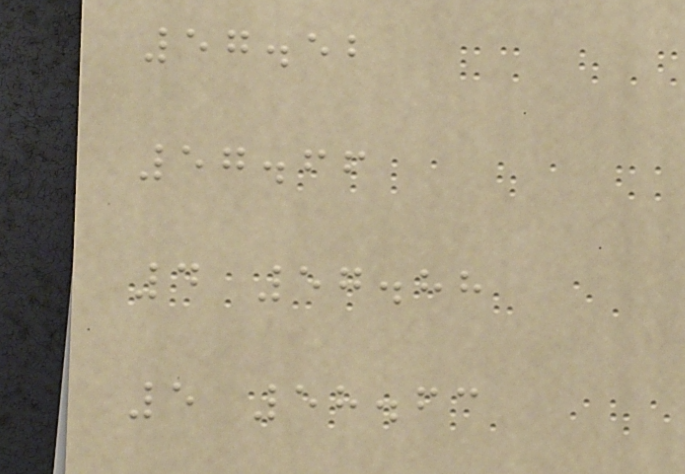57.52
57.66
4 57.88
5 58.63
